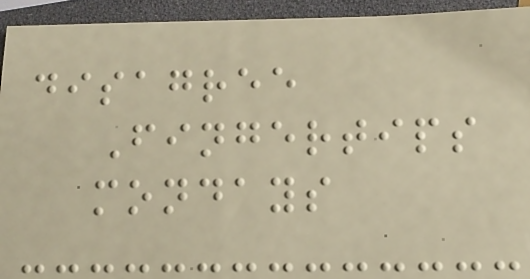disagree
Fingertips
mondays
